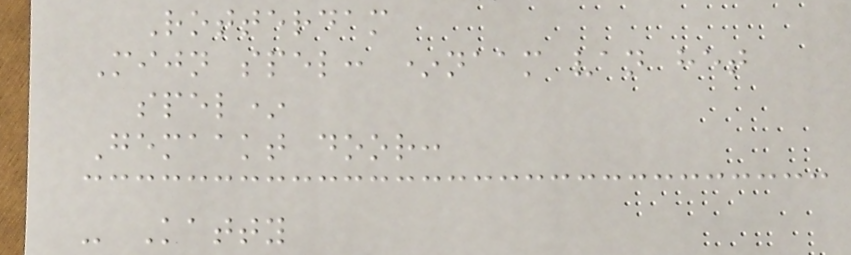Rotterdam
Mijn spel: *naam van het
spel*
Gemaakt door:
- Katty
